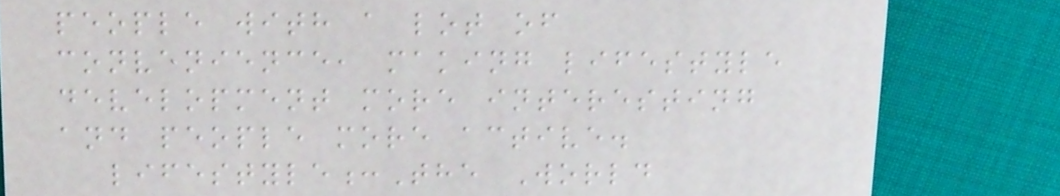people with a lot of
convenience, making lifestyle
development more interesting
and people more active.
lifestyle:The World
